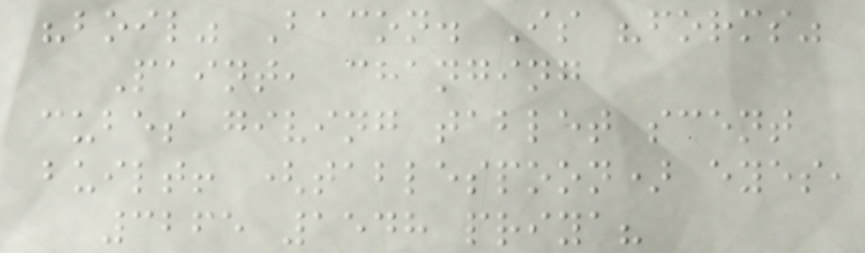"boil" Bacon. Is "forms"
Paint, changing
cubes giving tablet scent
built! (tablespoon) eyes,
3265 1548 priya?
